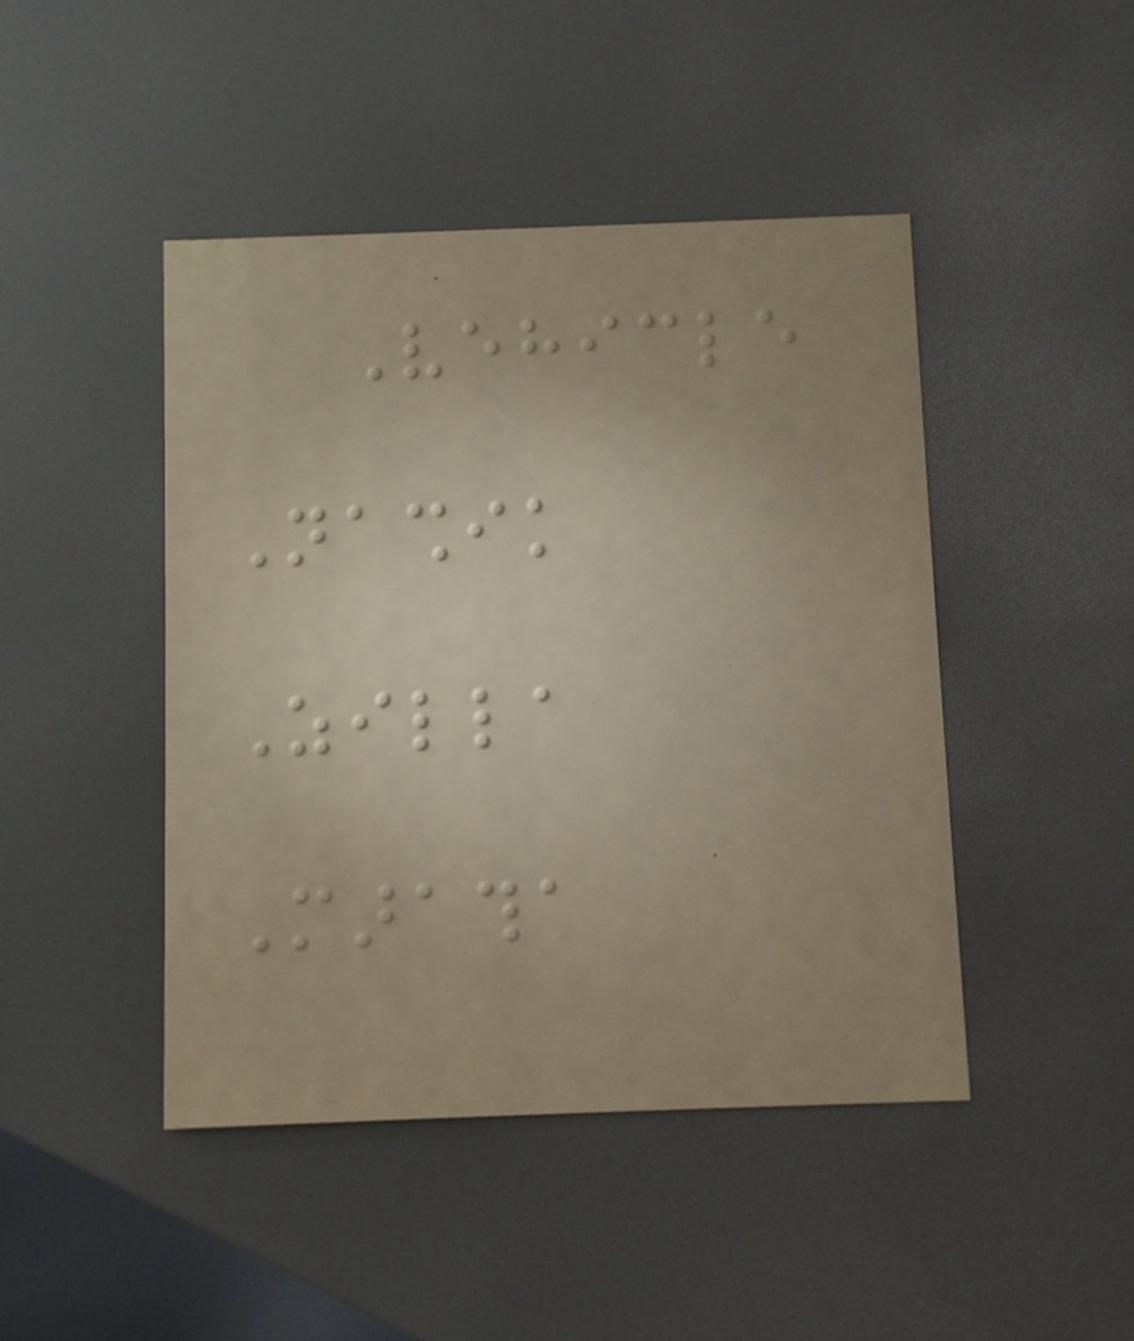Vehicle
Nashik
Zilla
Maratha
